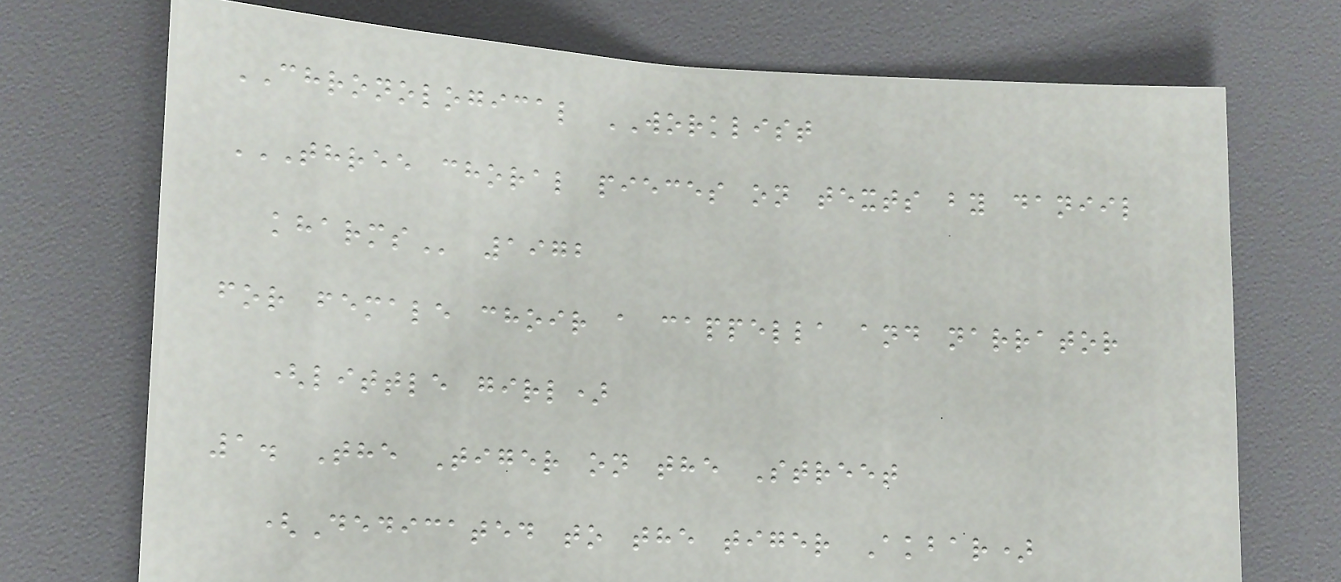CHRONOLOGICAL WORKLIST
THREE CHORAL PIECES ON TEXTS BY DANIIL
KHARMS 1972
for female choir a cappella and narrator
(little girl)
1. The Tiger on the Street
(Dedicated to the tiger Akbar)
